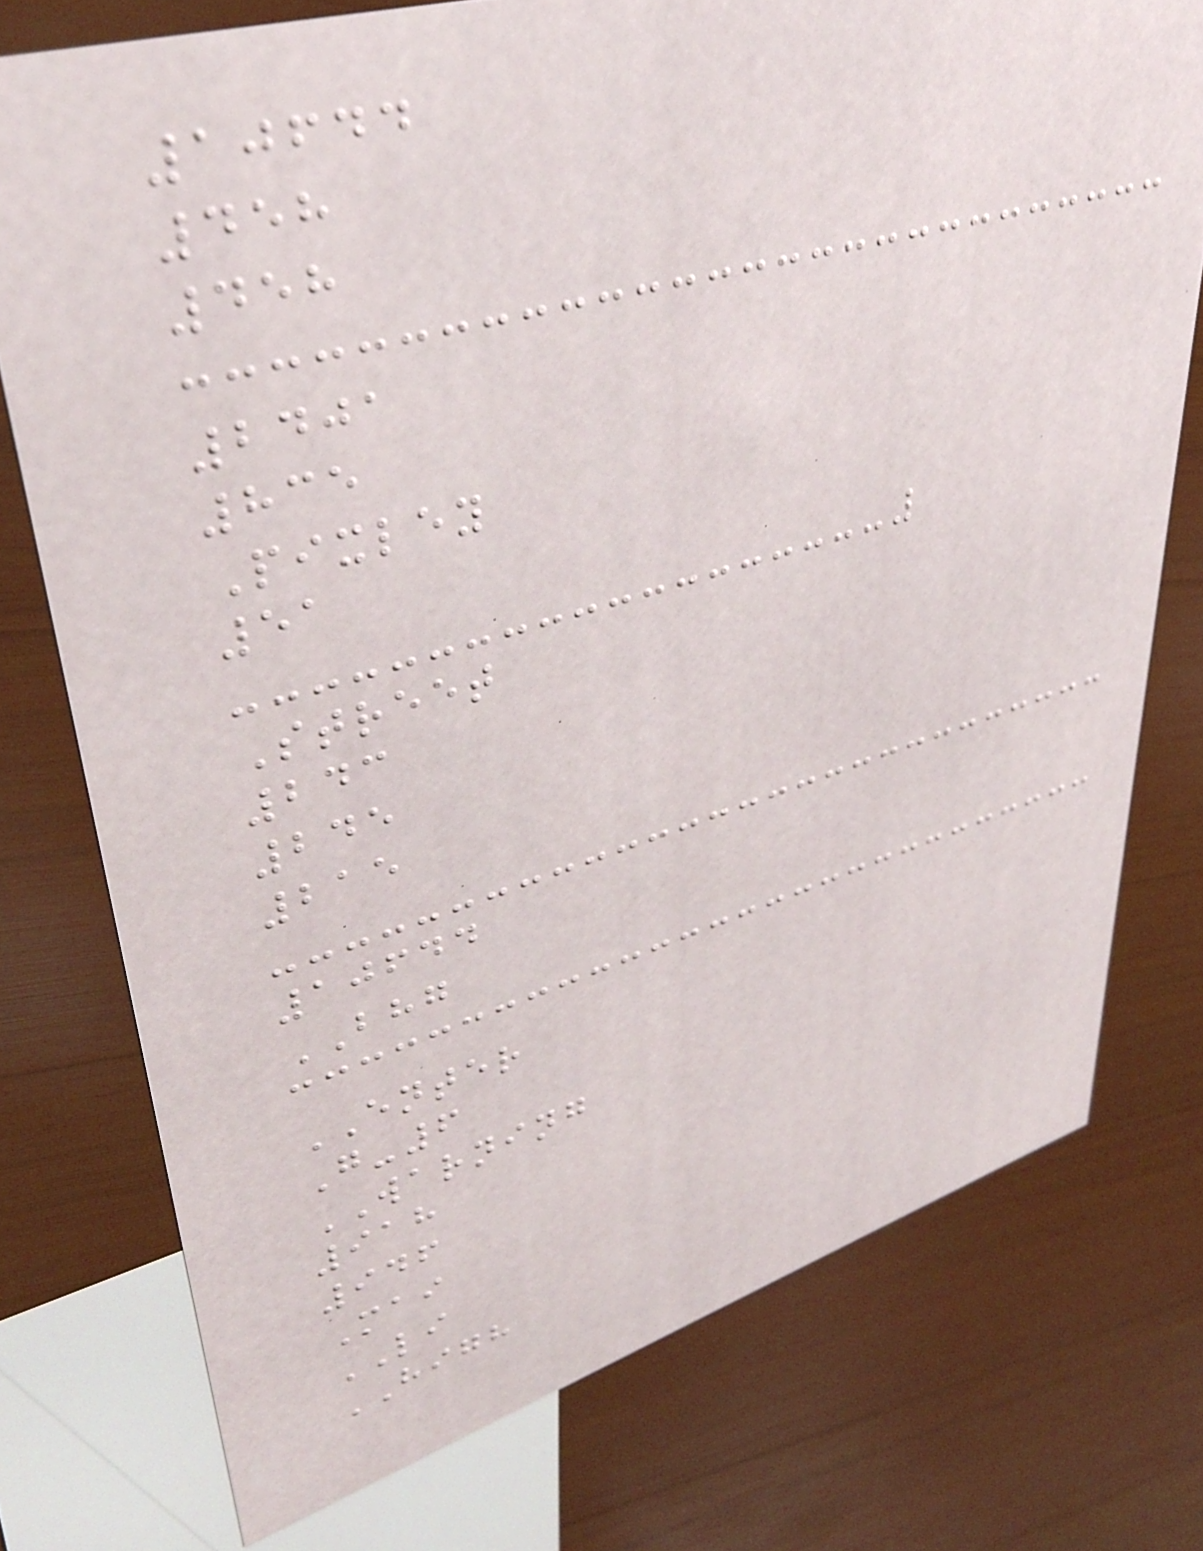10644
458
458
2401
835
Pixley
51
Street
243
245
215
10644
BHG
ENTER
G-6
WARNING
918
946
Mai
LI
HIGH
